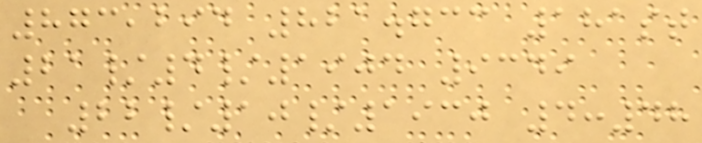873,294 821.733 181st
21/4/1904 9349
22/10/1930 4:48
